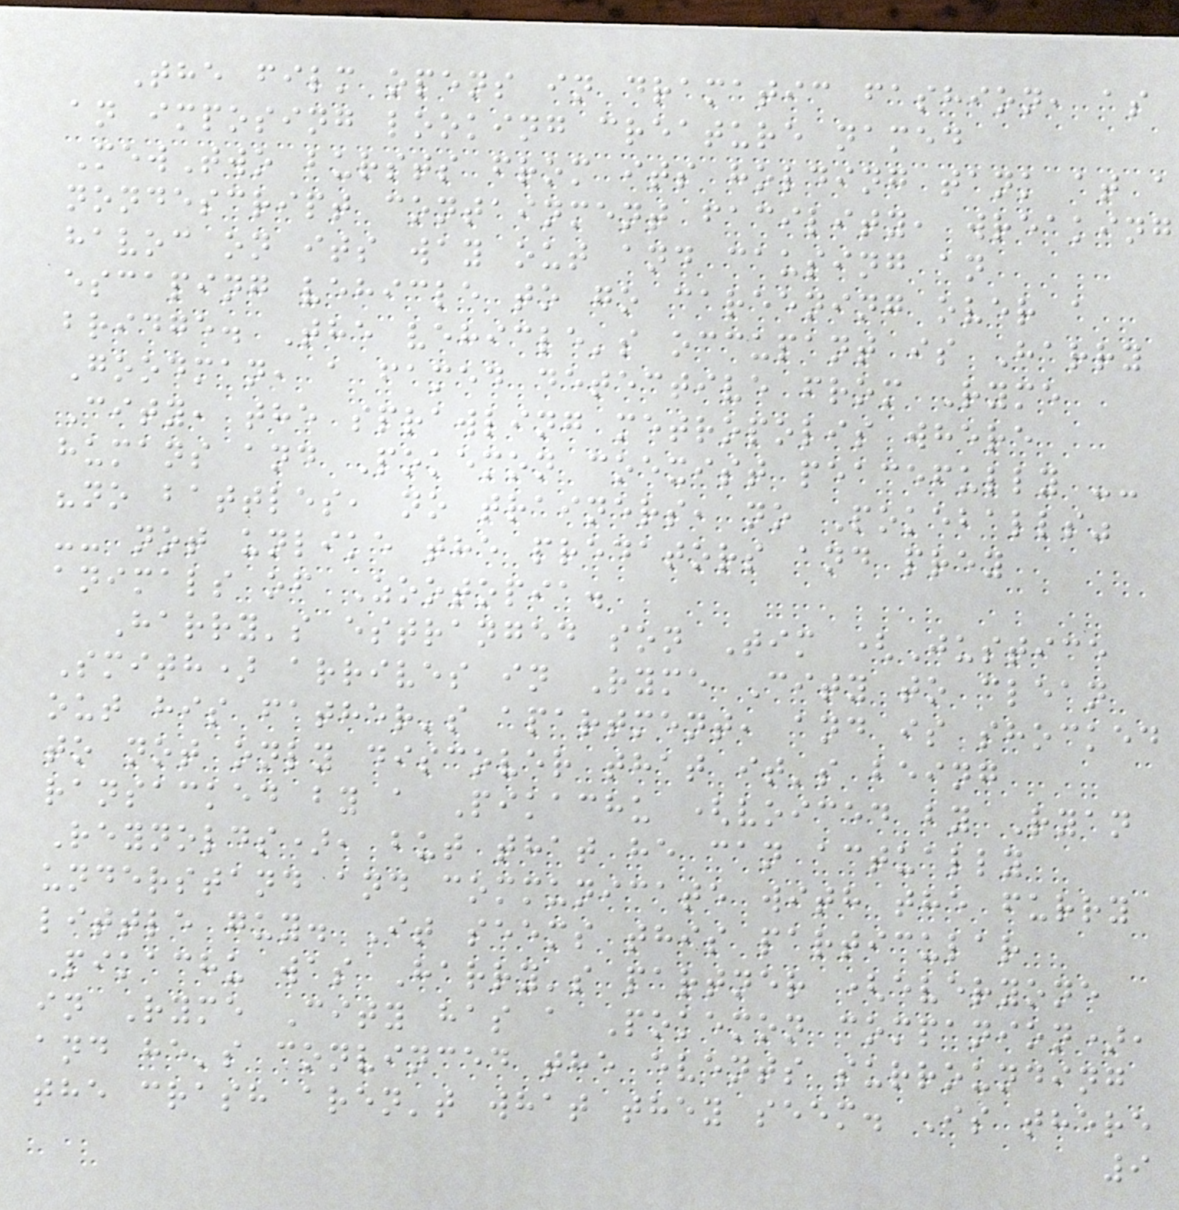The film opens in dramatic fashion, as
an imposing looking creature named
MewTwo bursts from its holding tank at a
nondescript containment facility, wreaking
havoc on its way out and causing an
escaping vehicle to go careening over a
bridge. The vehicle's occupant is Harry
Goodman, a famed detective from Ryme
City, the sprawling metropolis where
humans and Pokemon coexist peacefully --
"no battles, no trainers, no Pokeballs"
-- not unlike the predators and prey
animals of Zootopia.
Harry's estranged son Tim (Justice
Smith) arrives in Ryme City to clean
out his father's apartment, and is shocked
to not only discover that it's being
ransacked by a Pikachu (voiced by Ryan
Reynolds), but that he can actually
understand and communicate with the furry
little guy. It seems this particular
Pikachu was Harry's partner (everyone
in Ryme City has a Pokemon companion),
and he's convinced the events surrounding
the crash aren't what they seem. Is there
9
